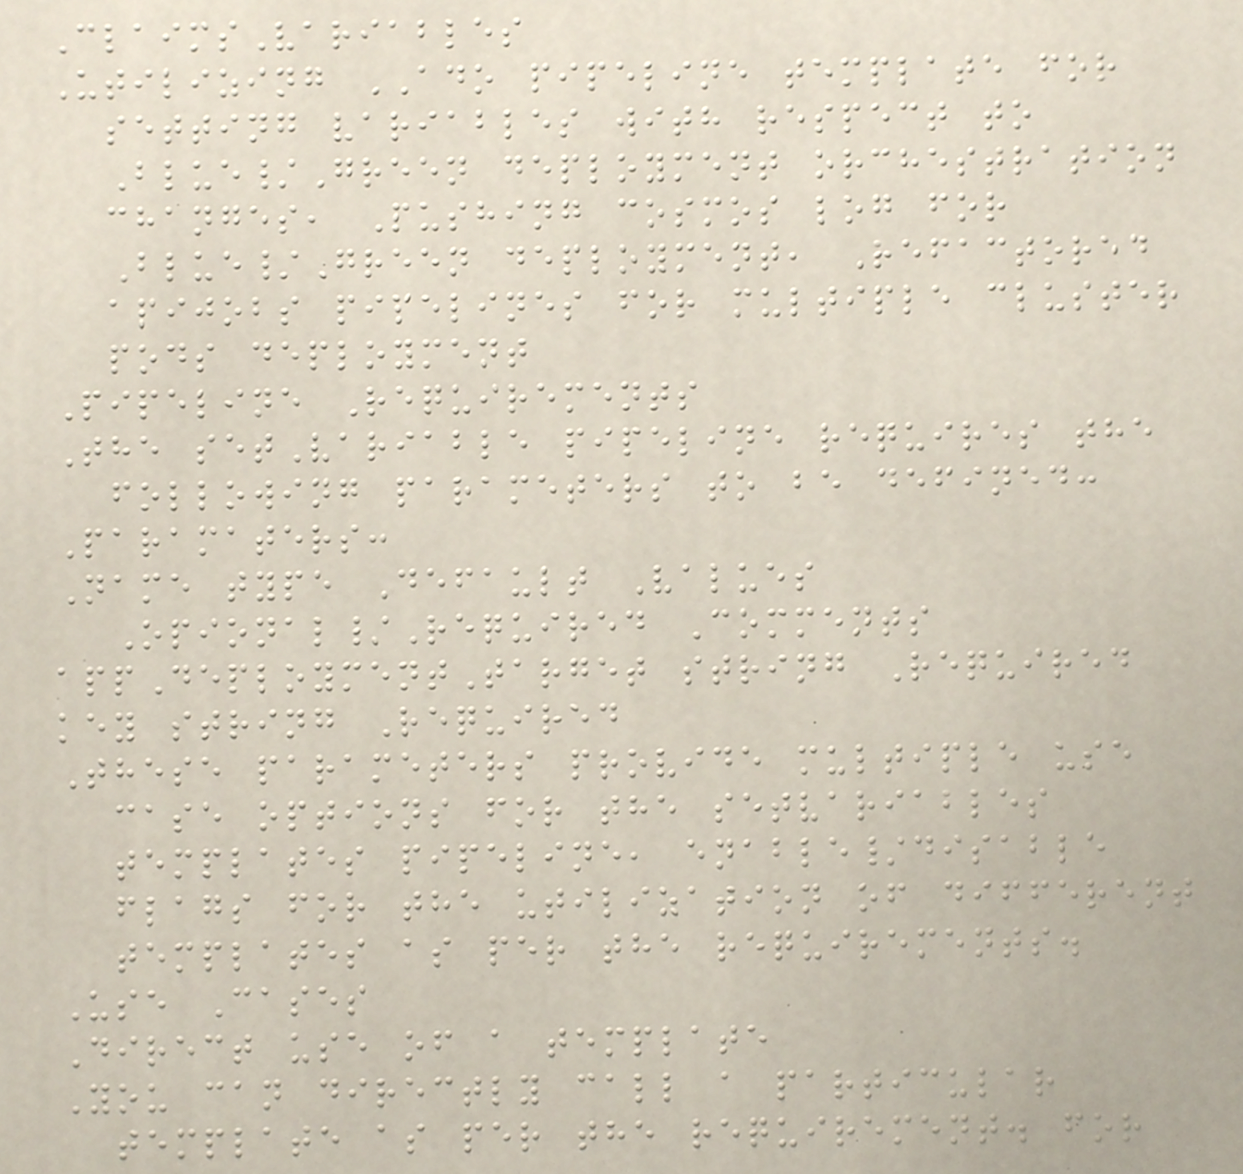ClaimsVariables
Utilizing ADO pipeline template for
setting variables with respect to
Blue/Green deployment orchestration
changes, Pushing cosmos log for
Blue/Green deployment, Refactored
apijobs pipelines for multiple cluster
pods deployment
Pipeline Requirements
The setVariable pipeline requires the
following parameters to be defined:
Paramaters:
Name type Default Values
Opional/Required Comments
appDeploymentTarget string Required
key string Required
These parameters provide multiple use
case options for the setvariables
templates pipeline, enable/disable
flags for the utilization of different
templates as per the requirements.
Use Cases
Direct use of a template
You can directly call a particular
template as per the requirement. for
